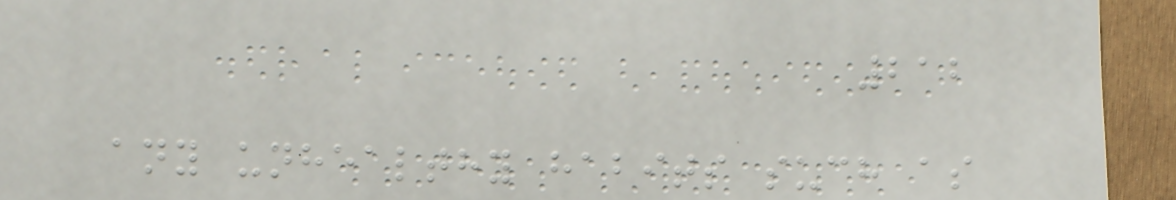212
any unhealthy habits such as
